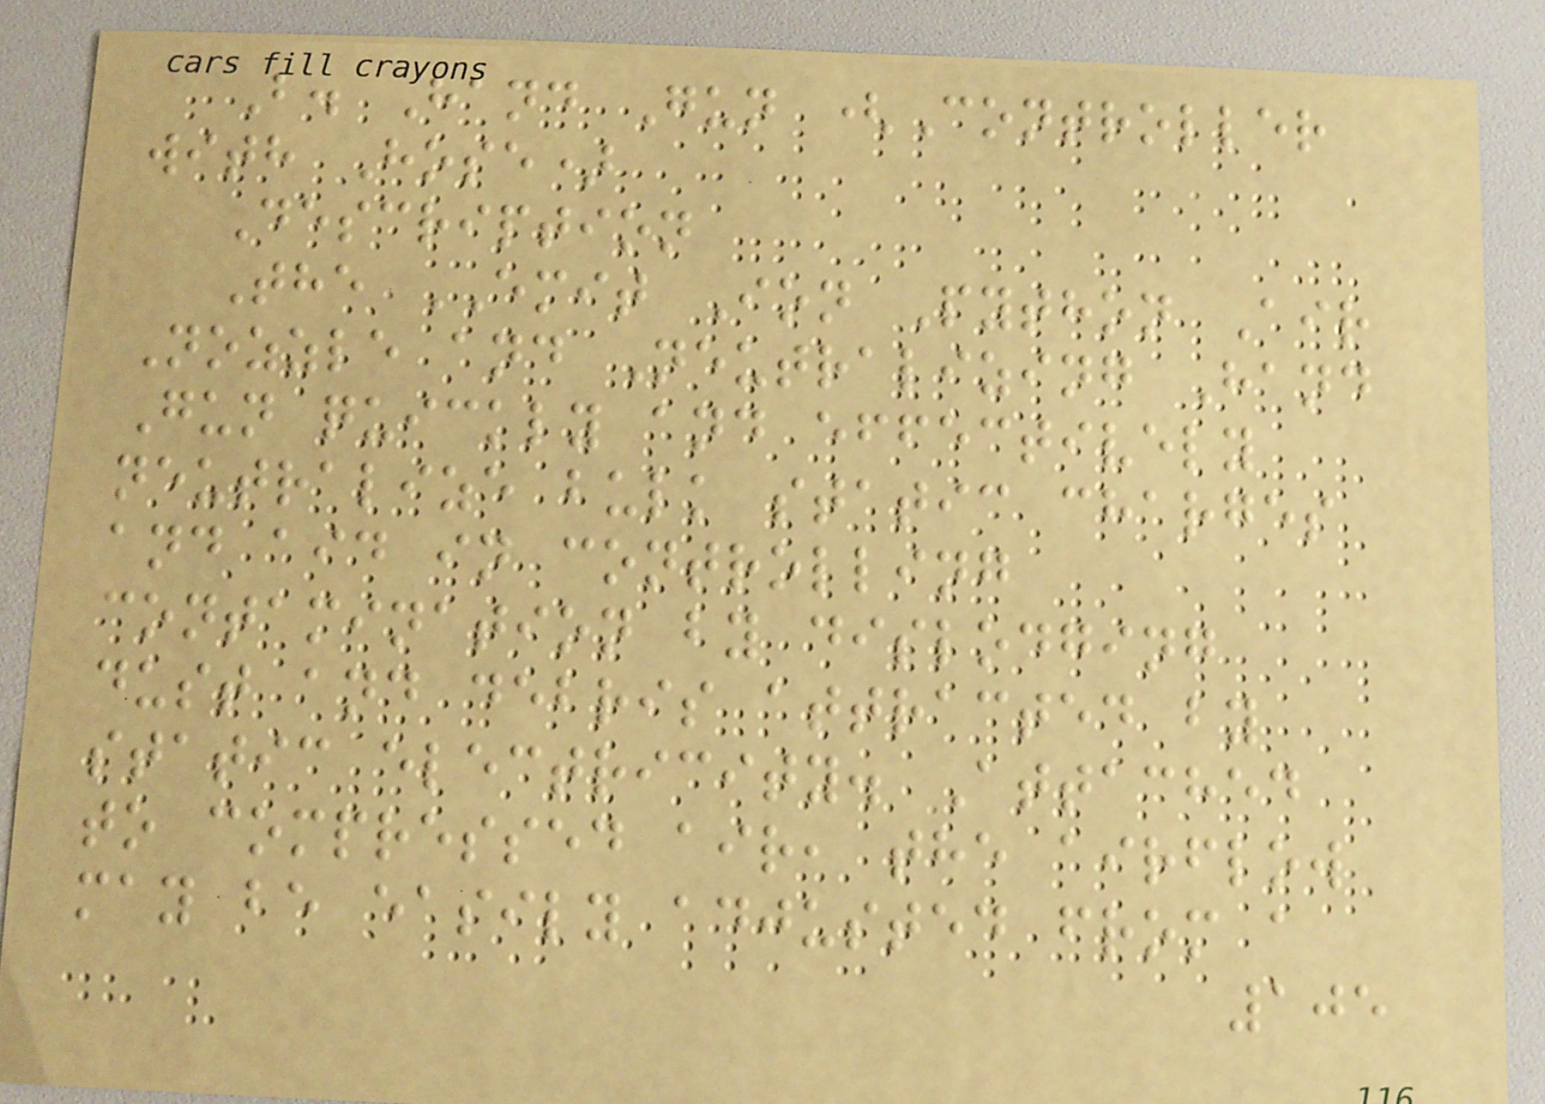B. Hand Gun (Controller
with Hose)
Description
The EMIT Ion Python Air
Nozzle and Neutralizing Hand
Gun quickly and effectively
neutralize bulk static charges
and aid in controlling
contamination by dislodging
dust and debris attracted by
static electricity. Attached
to compressed air, the airflow
may be easily adjusted from a
105
